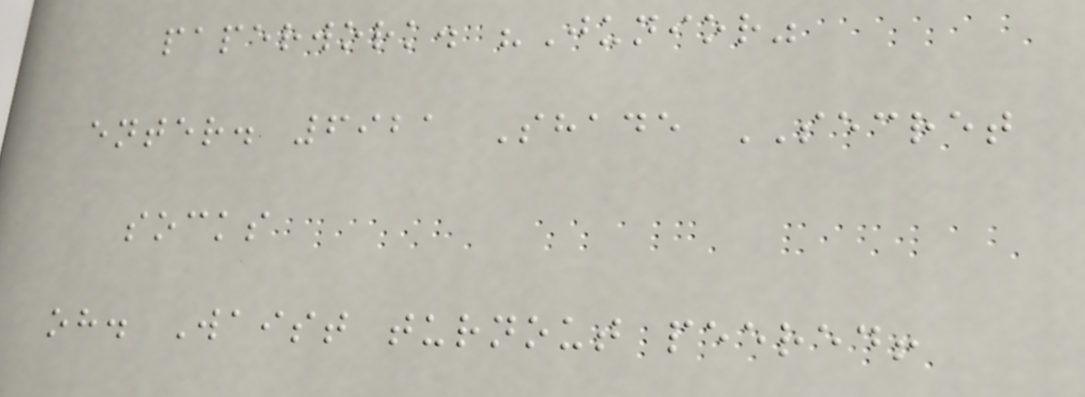paperwork. "Junior"
enter. 6921 Shade SECRET
socks
oh. Waist turnout peered!
